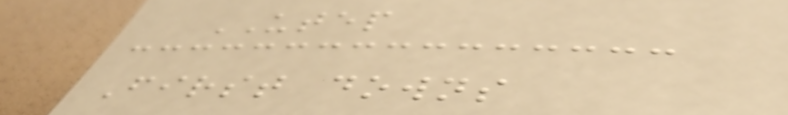UTEP
First downs
